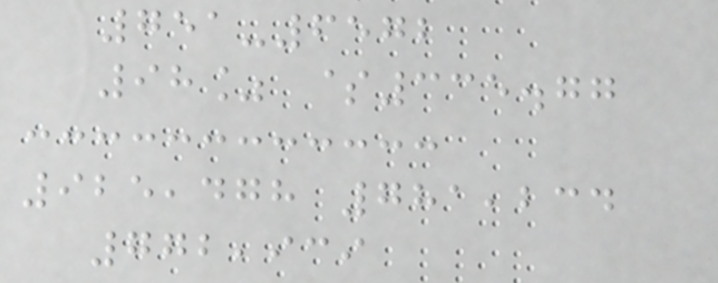751-6572
98% $335.77
925,478 781,234
772,939
